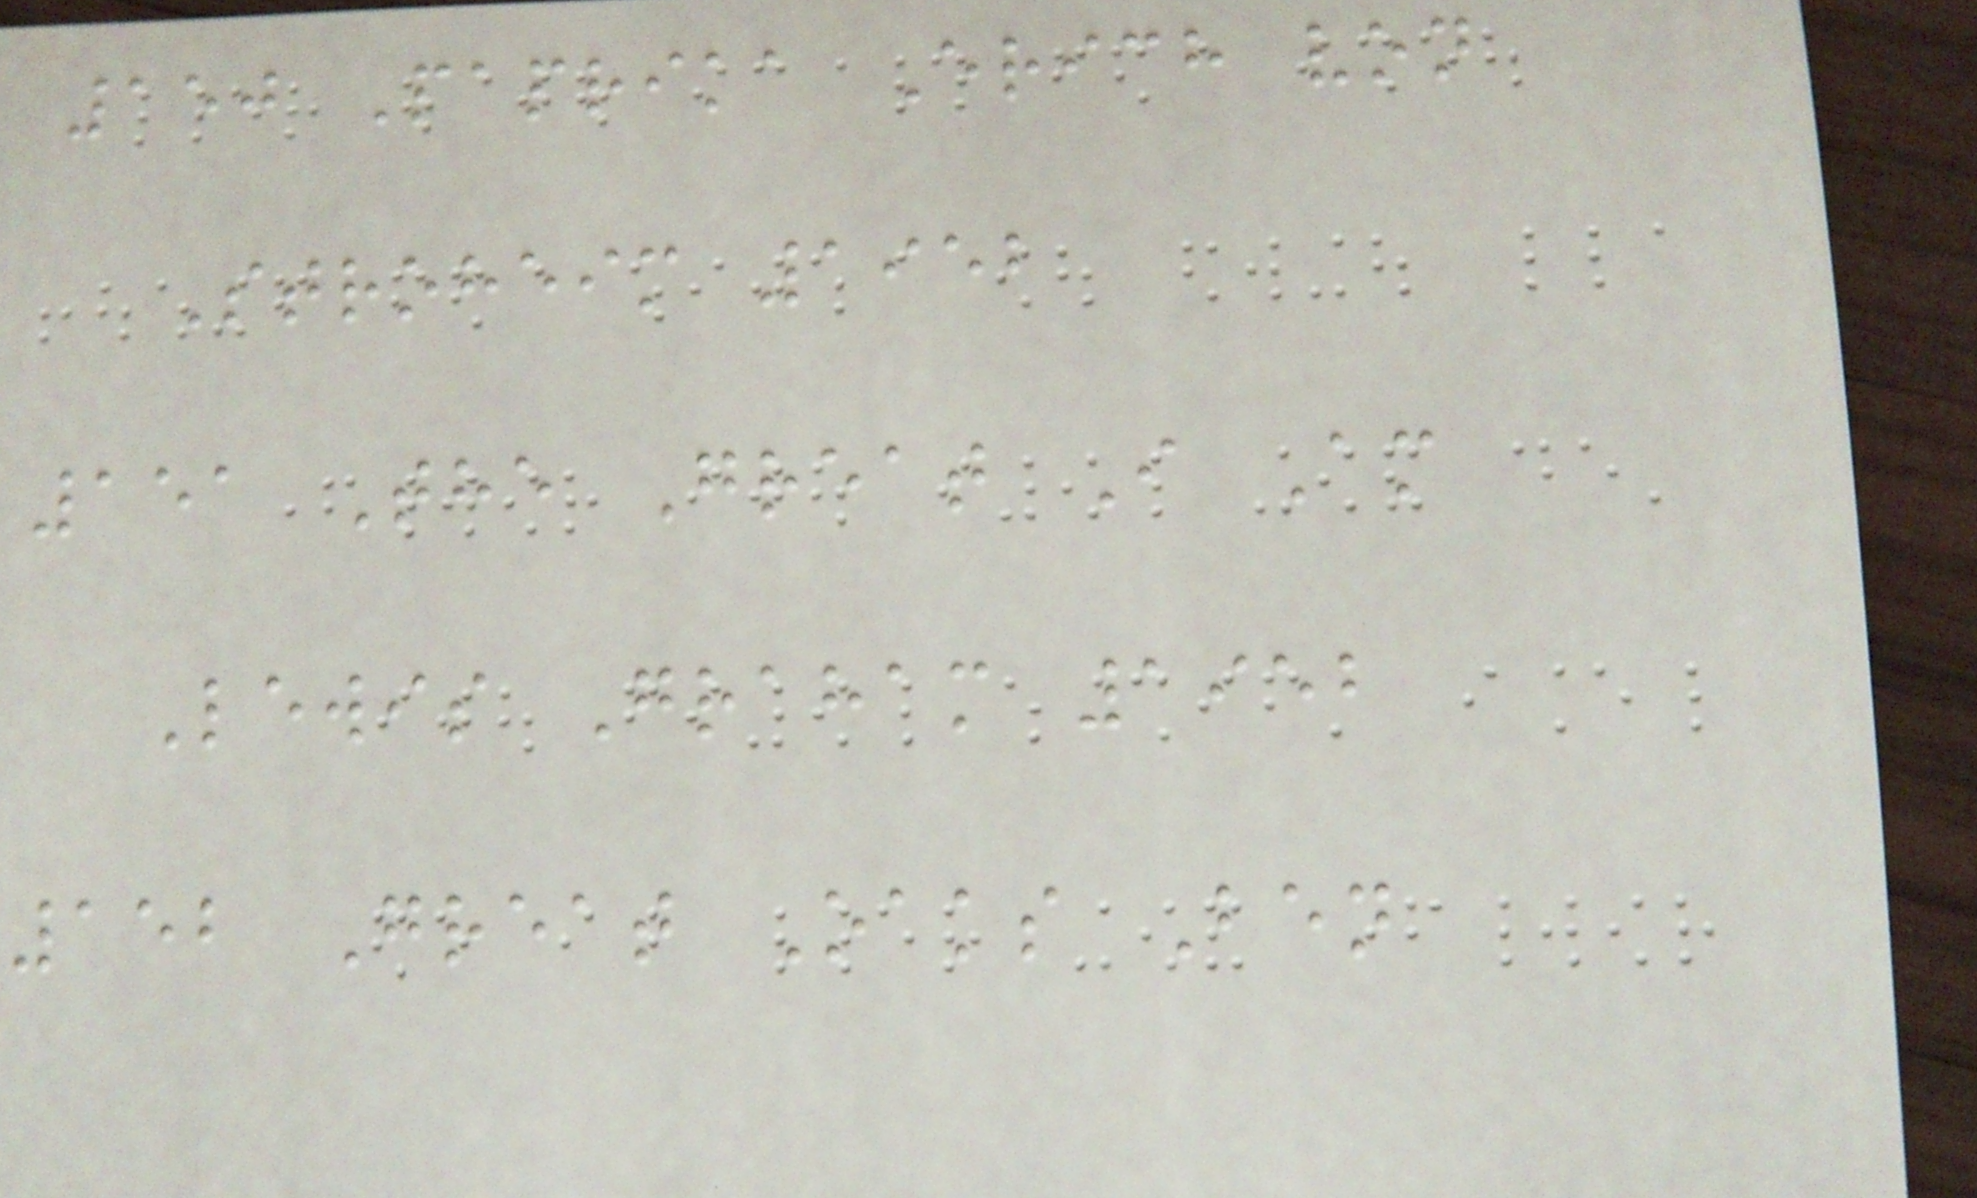150 Paprika Erich von
Stroheim 1952
151 The Great I Am
Lewis Graham 1952
152 Great Oaks Ben
